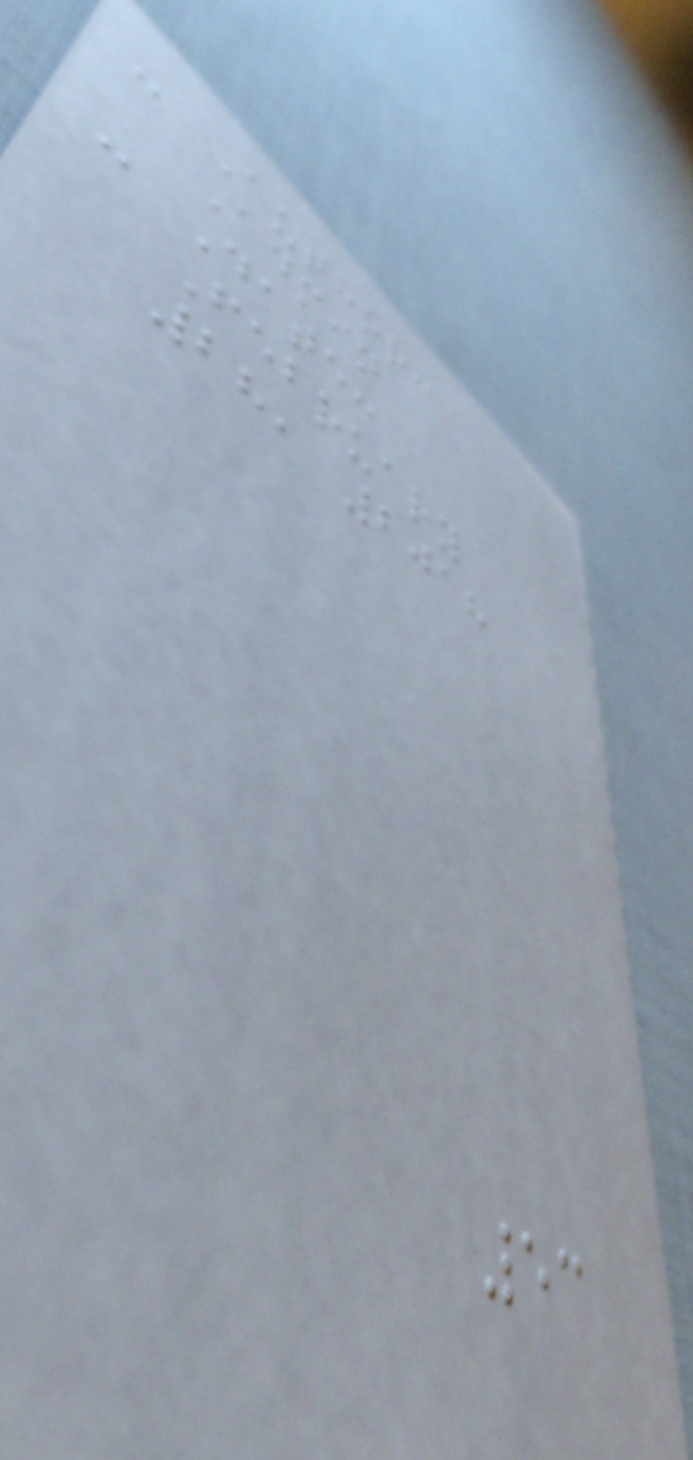- Author:
Admin
- Date:
February
28, 2018
53
